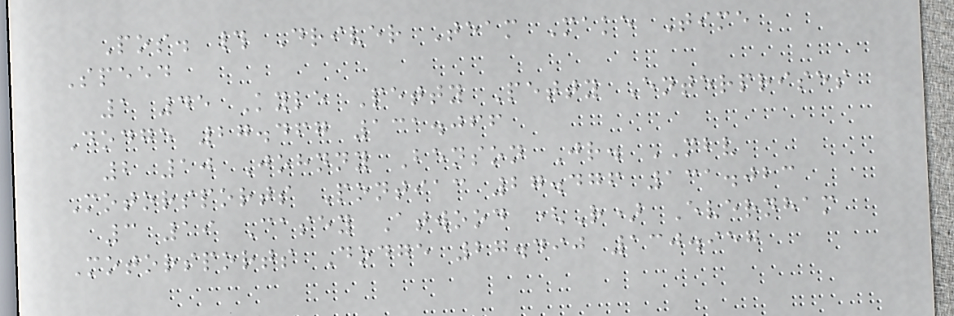Pos. # Driver Team Make Time
Speed
1 45 Kyle Petty Petty Enterprises
Dodge 27.467 131.066
2 10 Johnny Benson Jr. MBV
Motorsports Pontiac 27.476 131.023
3 19 Casey Atwood (R) Evernham
Motorsports Dodge 27.490 130.957
